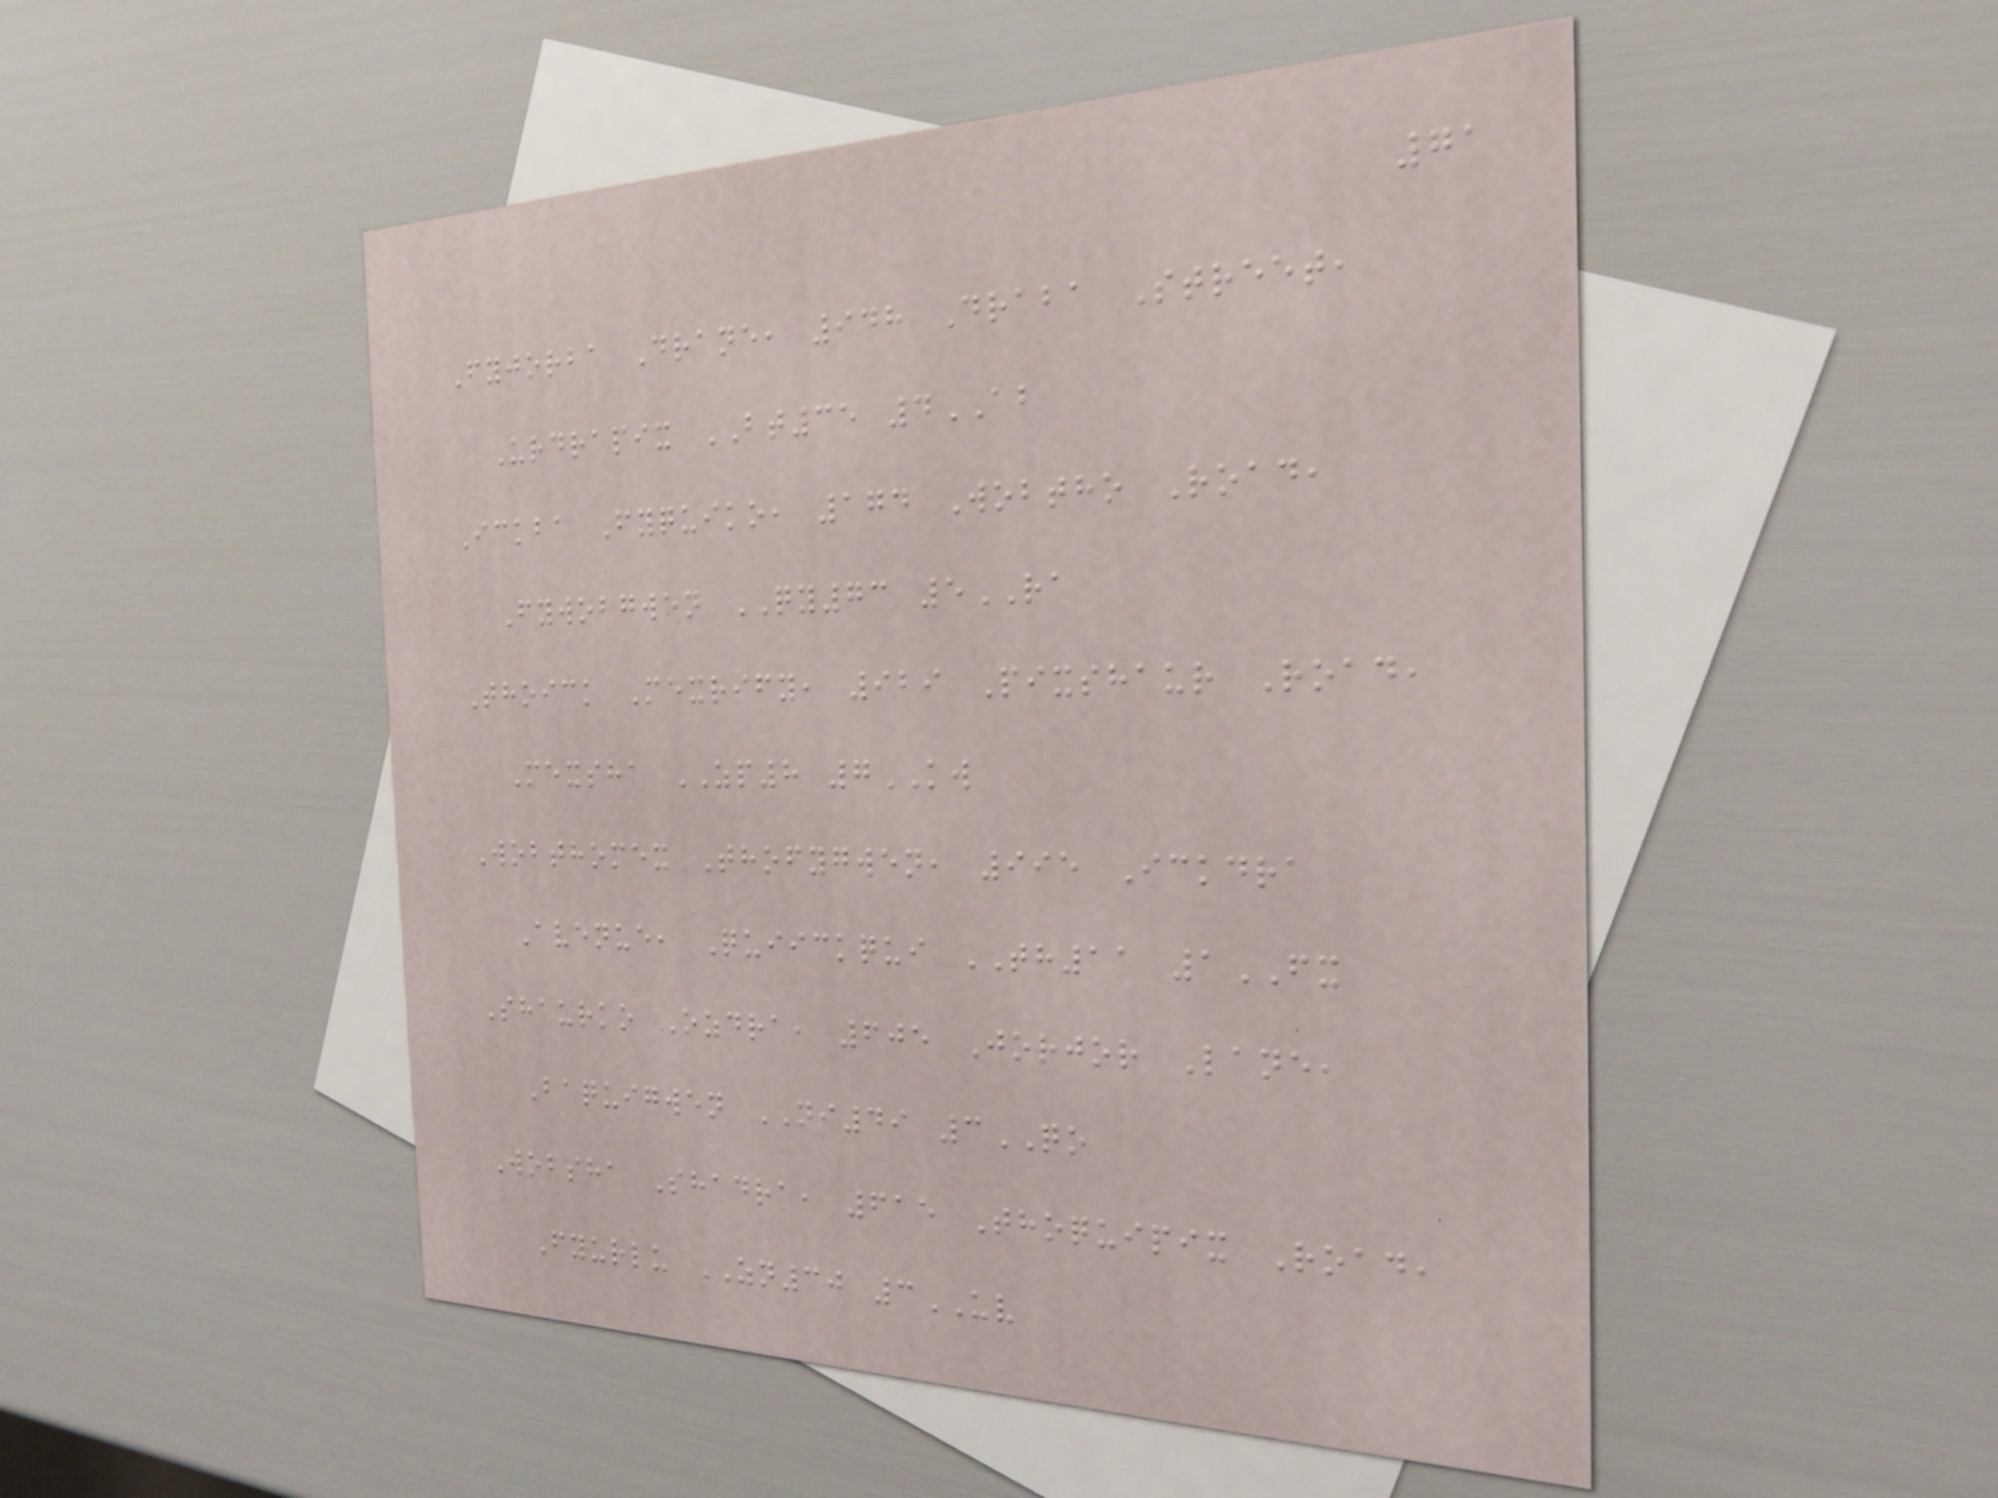71
Fyjorba Drane, 948 Draba Street,
Urdrapix BT35 4AB
Ickba Fyquiko, 174 Wobtho Road,
Fywobgwen QY73 5RA
Thoick Mexrify, 929 Pixshaur Road,
Mexsha ZP8 7KW
Wobthomex Thofygwen, 995 Ickdra
Avenue, Quiickqui TH11 1FX
Shaurko Ozdra, 605 Jorjor Lane,
Baquigwen NI49 3QO
Wobsha Shadra, 615 Thoquipix Road,
Fyurlu ZN30 3UV
